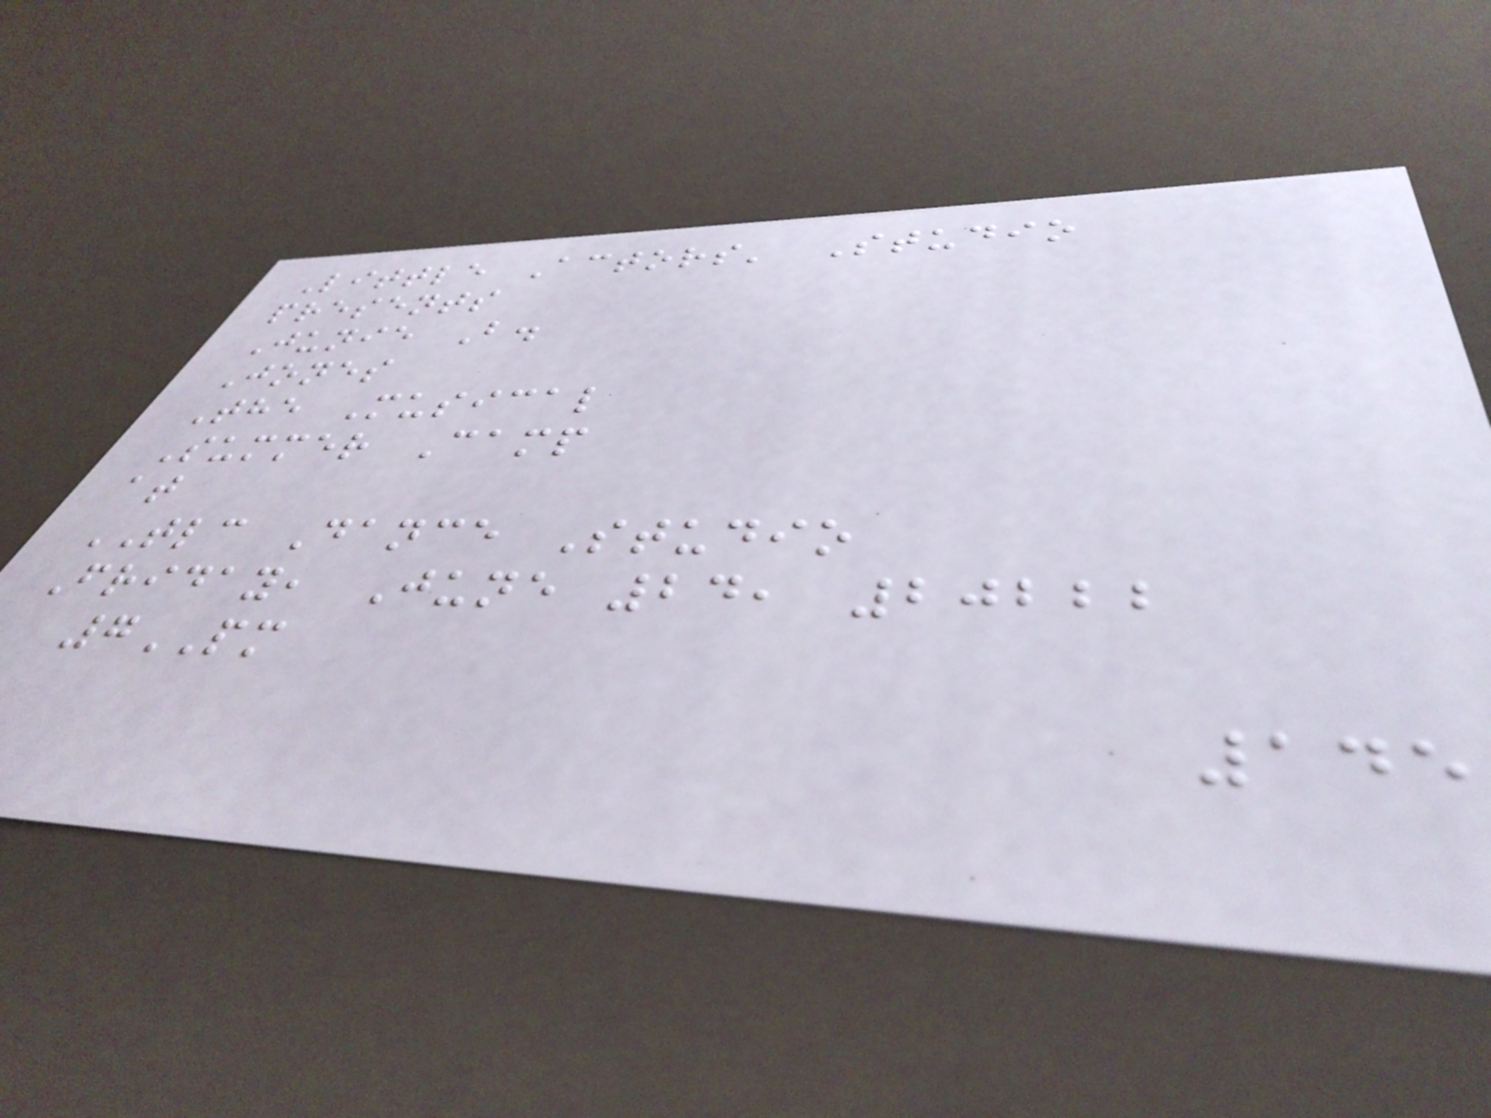Little Actors' Studio
presents
Junie B.
Jones
The Musical
Summer Camp
at
TLC Dance Studio
Friday, June 24, 20222
7PM
145
